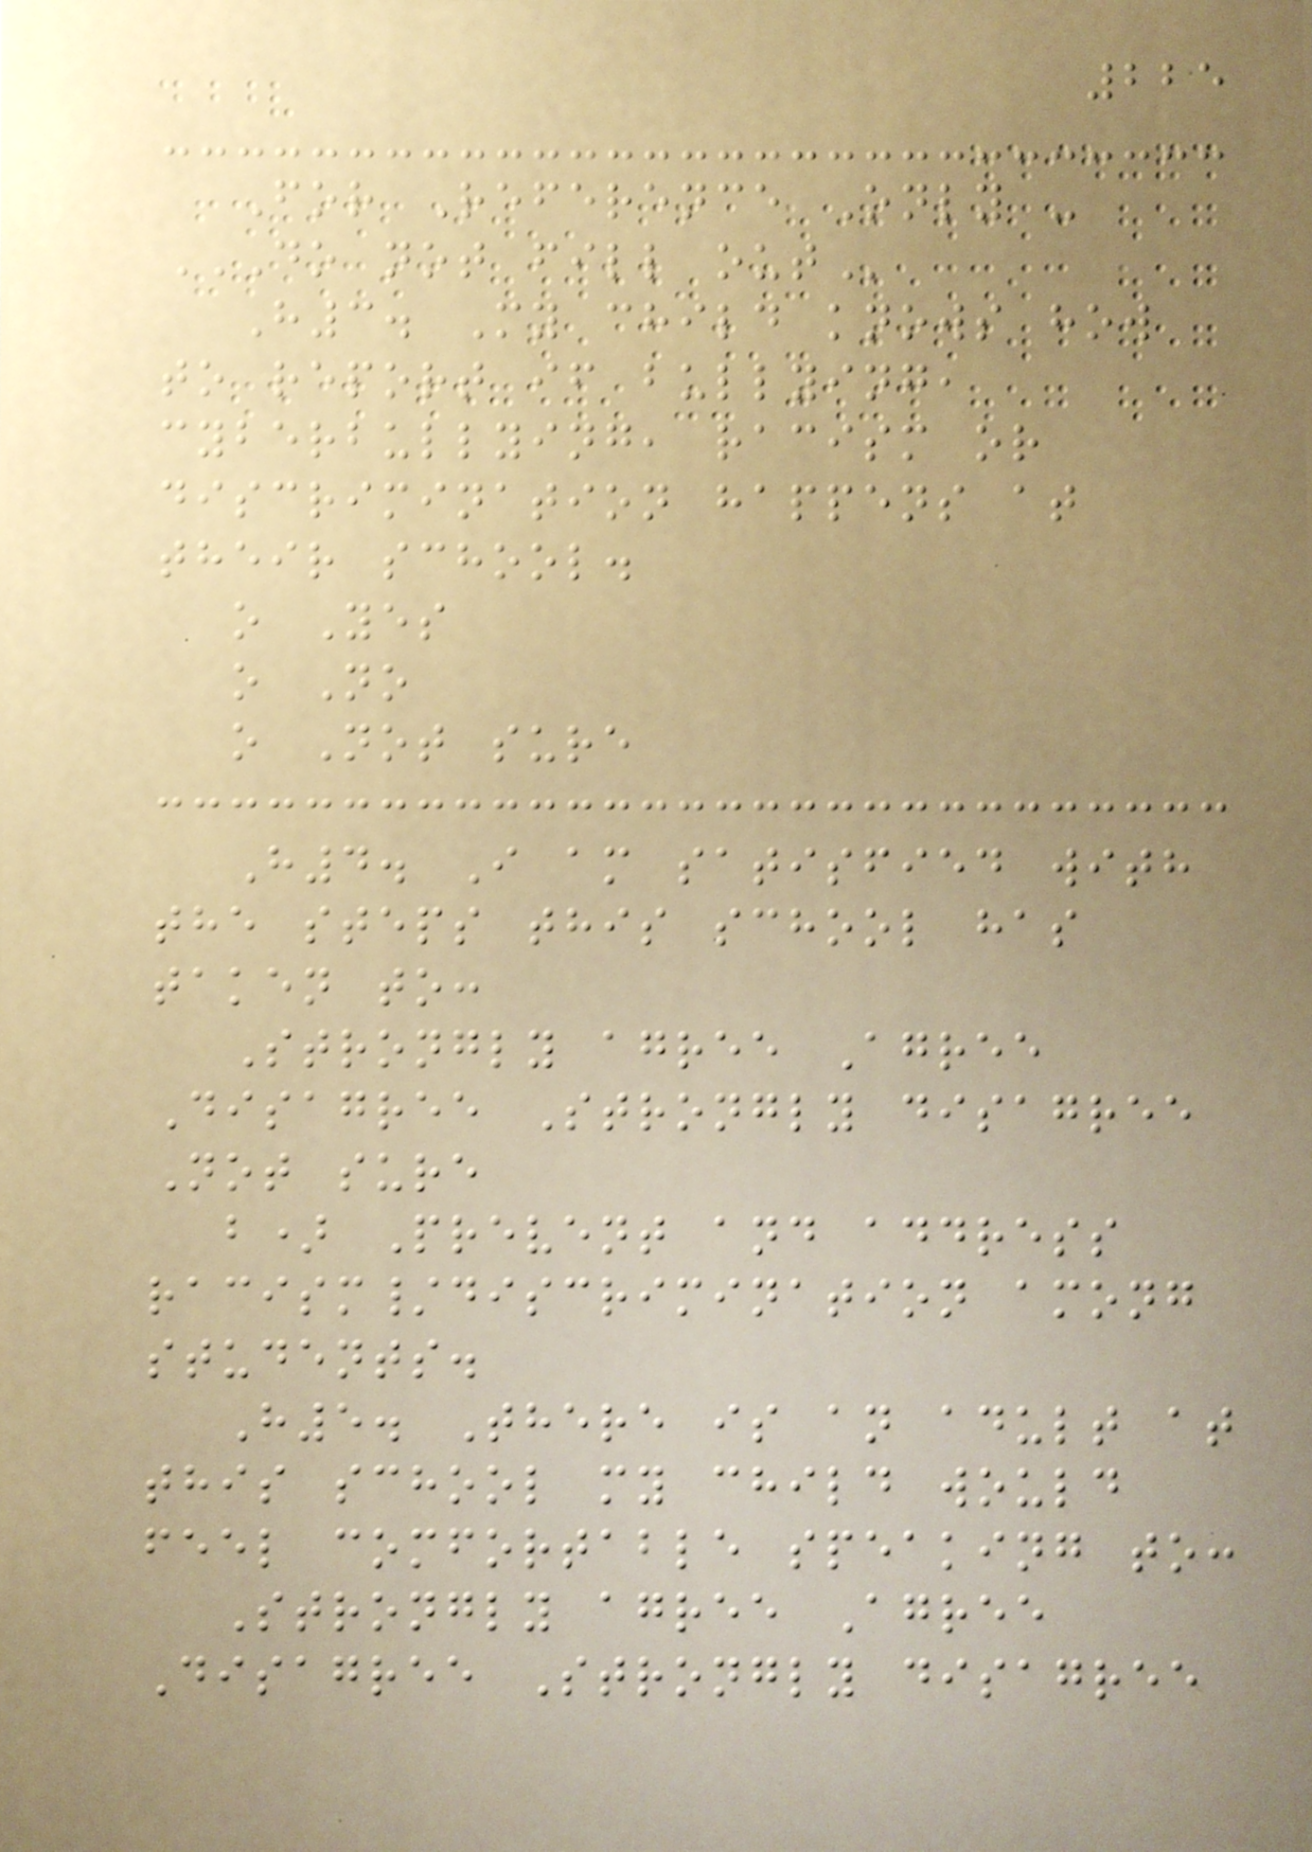225
For Reference Only -
DO NOT FILL OUT
H3. My child knows how
to report if bullying,
cyberbullying, racism or
discrimination happens at
their school.
o Yes
o No
o Not sure
H4. I am satisfied with
the steps this school has
taken to:
Strongly agree Agree
Disagree Strongly disagree
Not sure
b) Prevent and address
racism/discrimination among
students.
H5. There is an adult at
this school my child would
feel comfortable speaking to:
Strongly agree Agree
Disagree Strongly disagree
